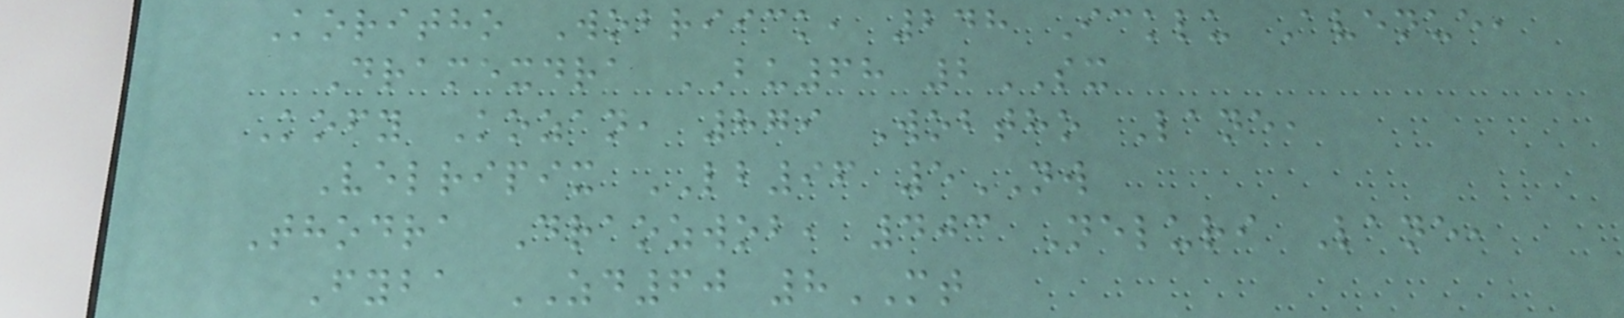Koritho Wobriick, 248 Icklu Avenue,
Dramexdra BU68 2SX
Kofy Kozan, 879 Wobtho Lane,
Velripix LB96 5NW
Thodra Draozwob, 403 Neluri Lane,
Fyba ZD60 8MT
